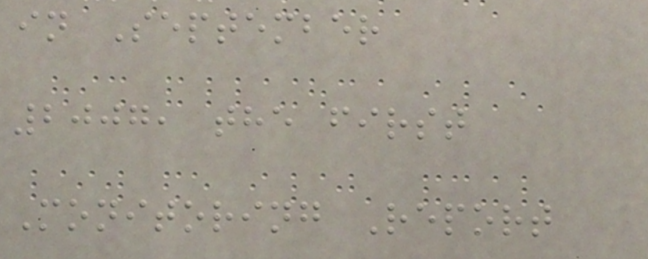in September
2007, the first
Monitoring Report
